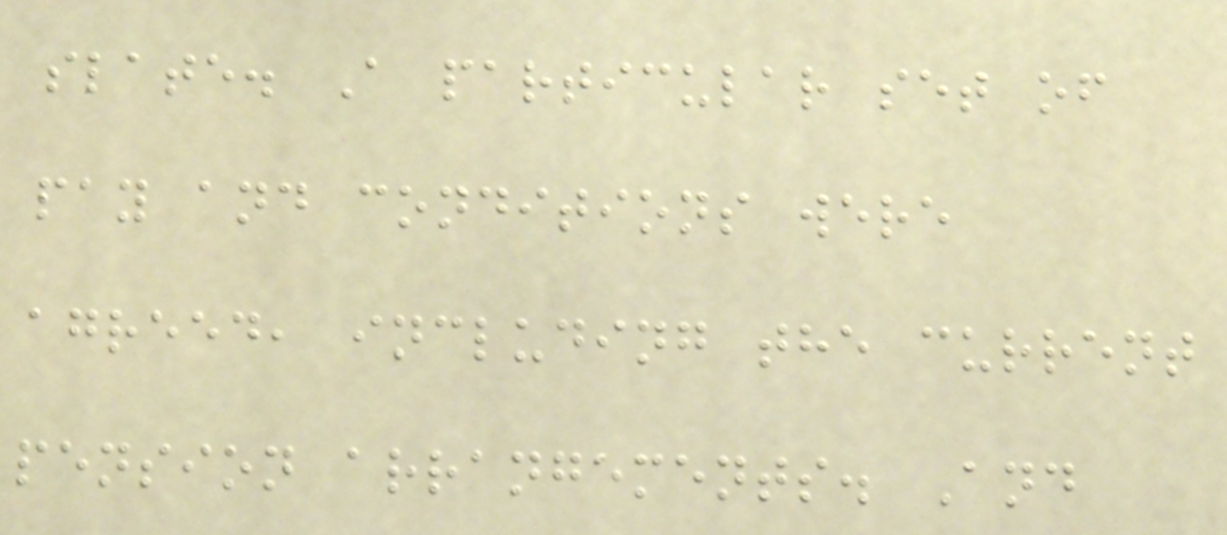slate. A particular set of
pay and conditions were
agreed, including the current
pension arrangements. And
